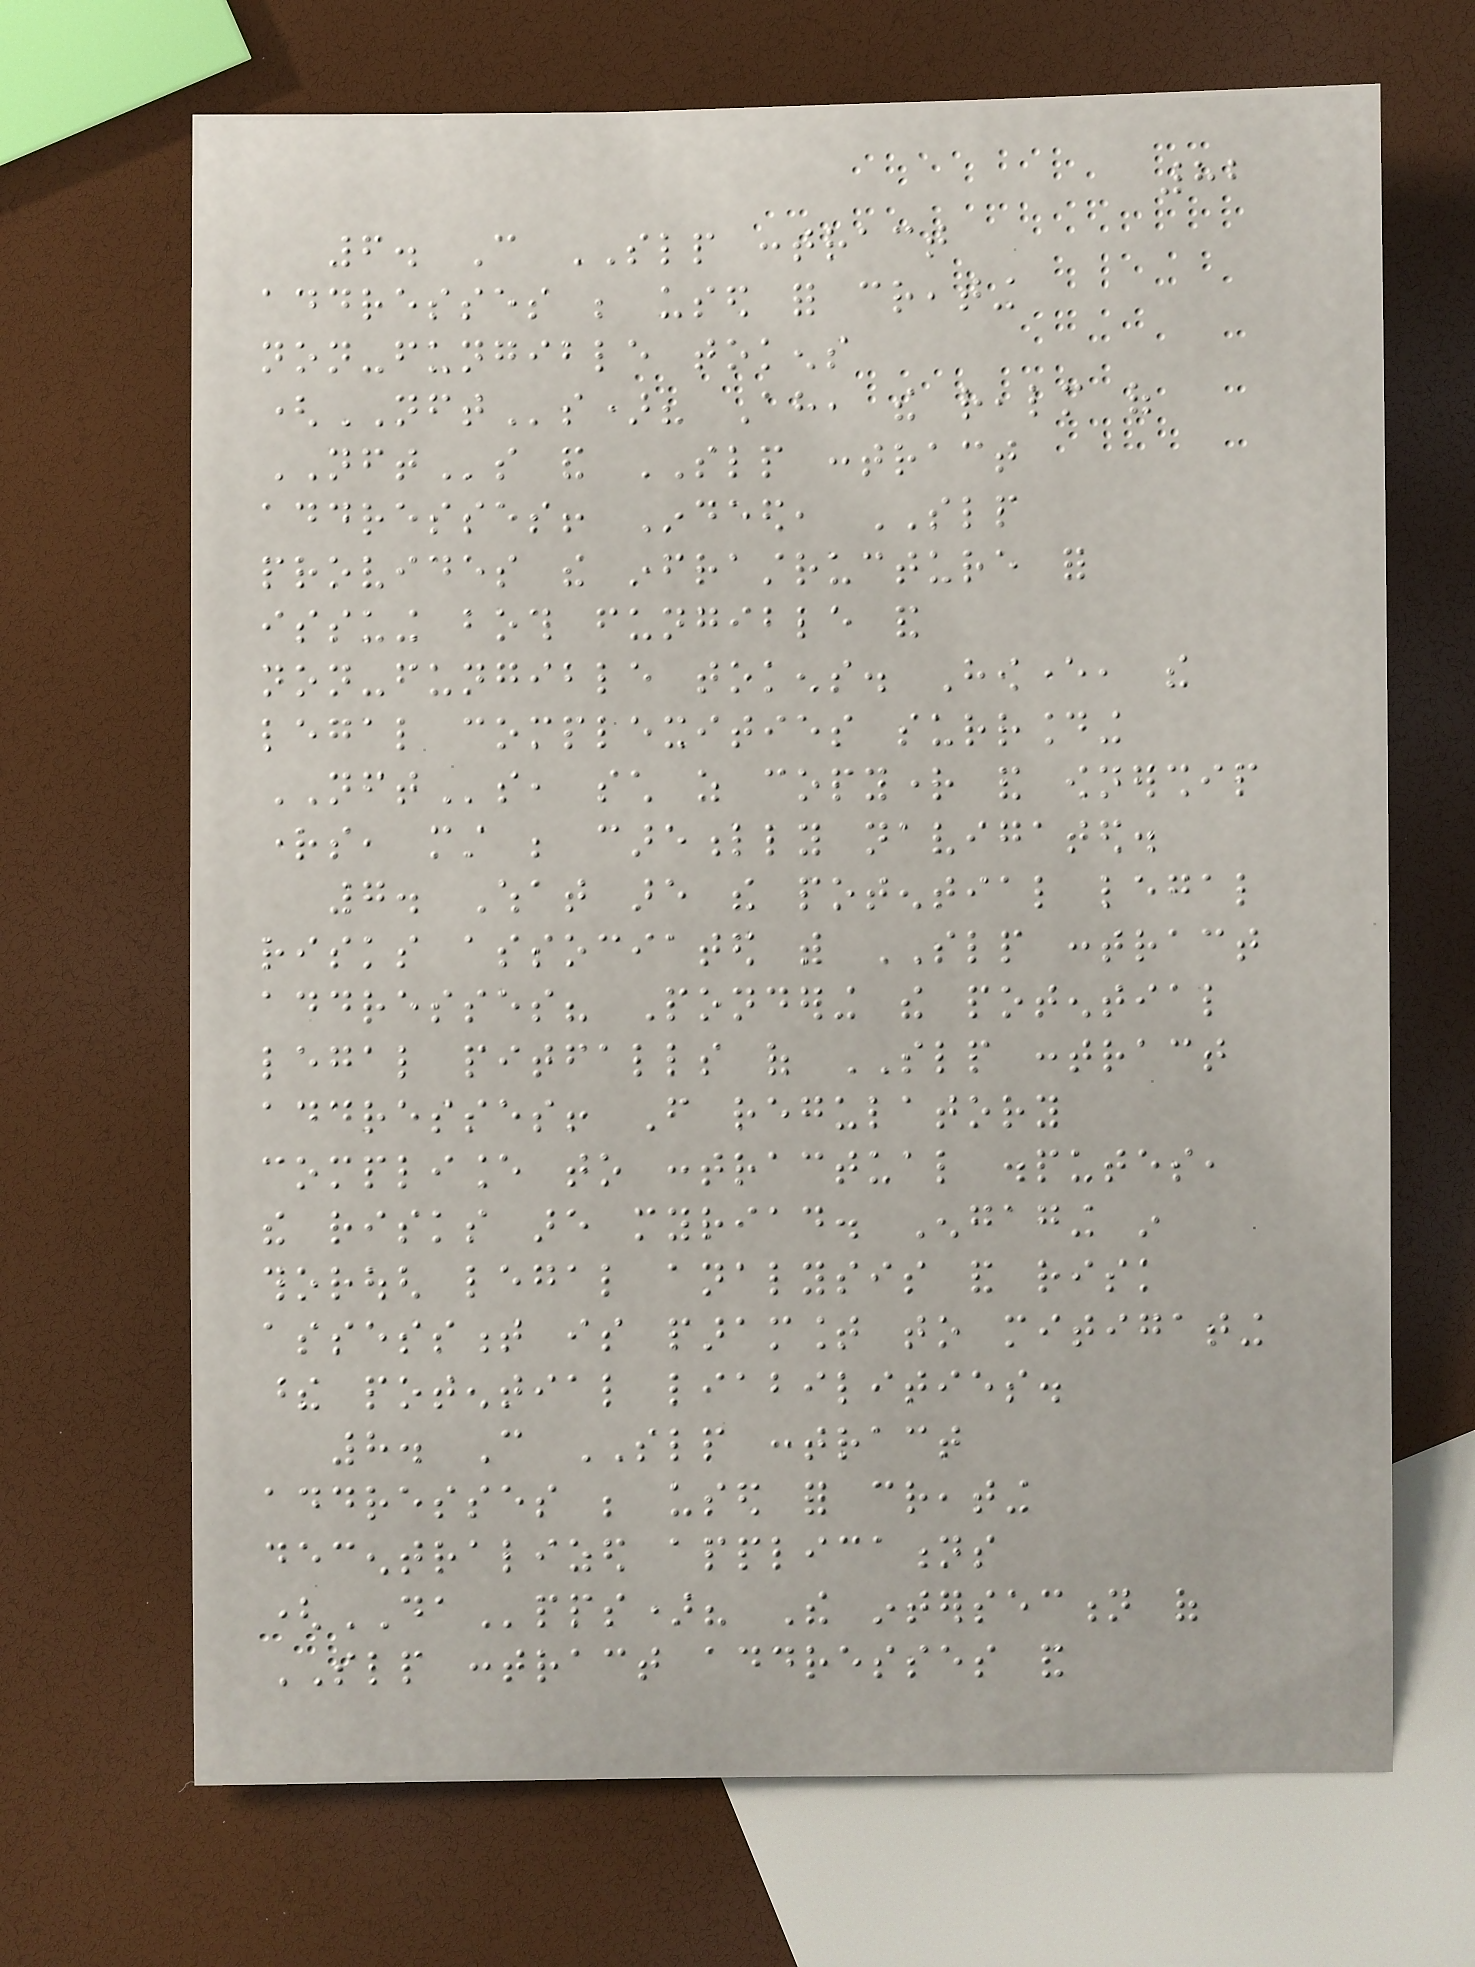82
6. Can SLP contract
addresses be used for creating
non-fungible tokens
(NFTs)? Ah, the realm of
NFTs and SLP contract
addresses! Indeed, SLP
provides the infrastructure for
issuing both fungible and
non-fungible tokens. However, the
legal complexities surrounding
NFTs, such as copyright and ownership
rights, must be carefully navigated.
7. What are the potential legal
risks associated with SLP contract
addresses? Pondering the potential
legal pitfalls of SLP contract
addresses! From regulatory
compliance to contractual disputes,
the risks are myriad. Engaging in
thorough legal analysis and risk
assessment is paramount to mitigating
these potential liabilities.
8. Can SLP contract
addresses be used for creating
decentralized applications
(DApps)? The intersection of
SLP contract addresses and
